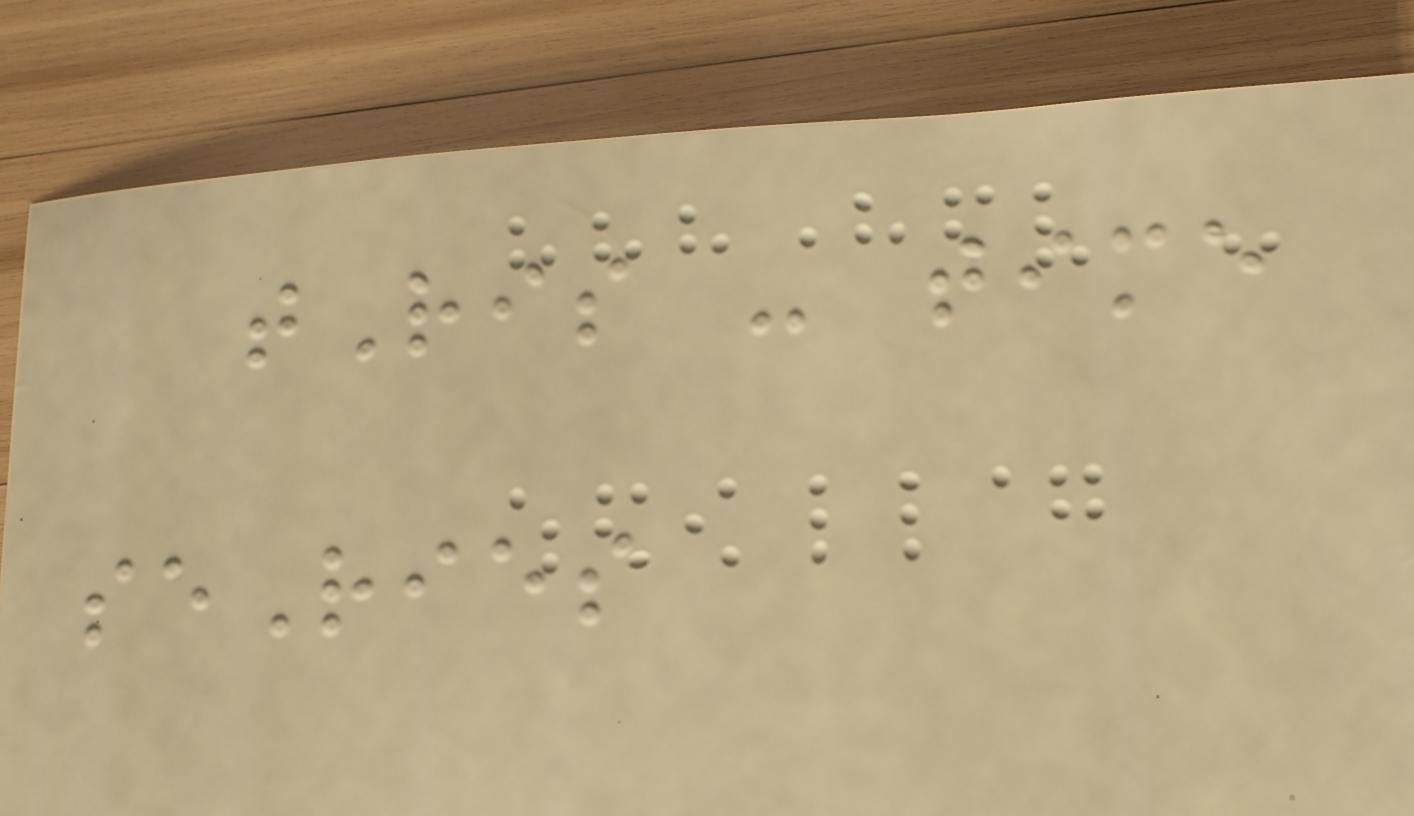tRis - time
seRies
